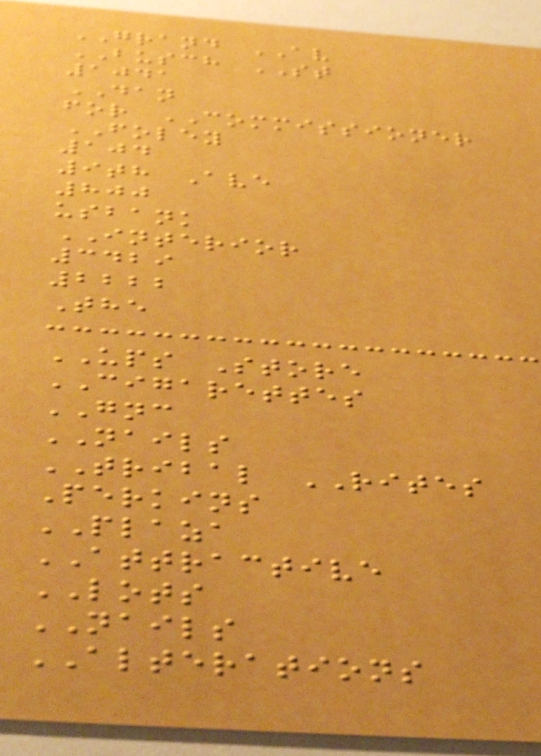GRAND AV
BUSCH ST
1041
DAN
for COMMISSIONER
FOLEY
104
9th Ave
800
usbank
INTERIOR
3429
2222
The
UPS Store
CIGARETTES
GNC
NAILS
TRIBAL RITES
Perkins
PLAZA
ATTRACTIVE
LOTS
NAILS
ALTERATIONS
